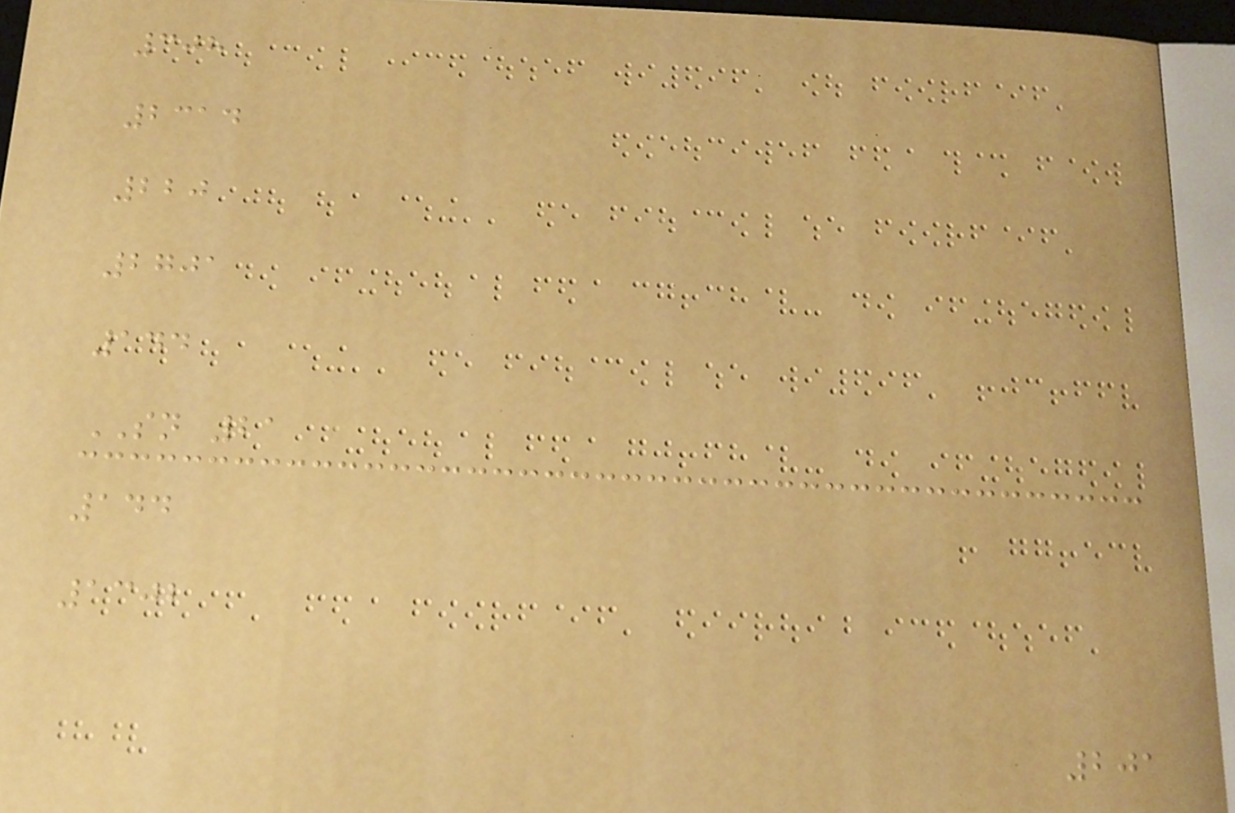308
2314
220
2701
144
SN 21
144
1302
201
